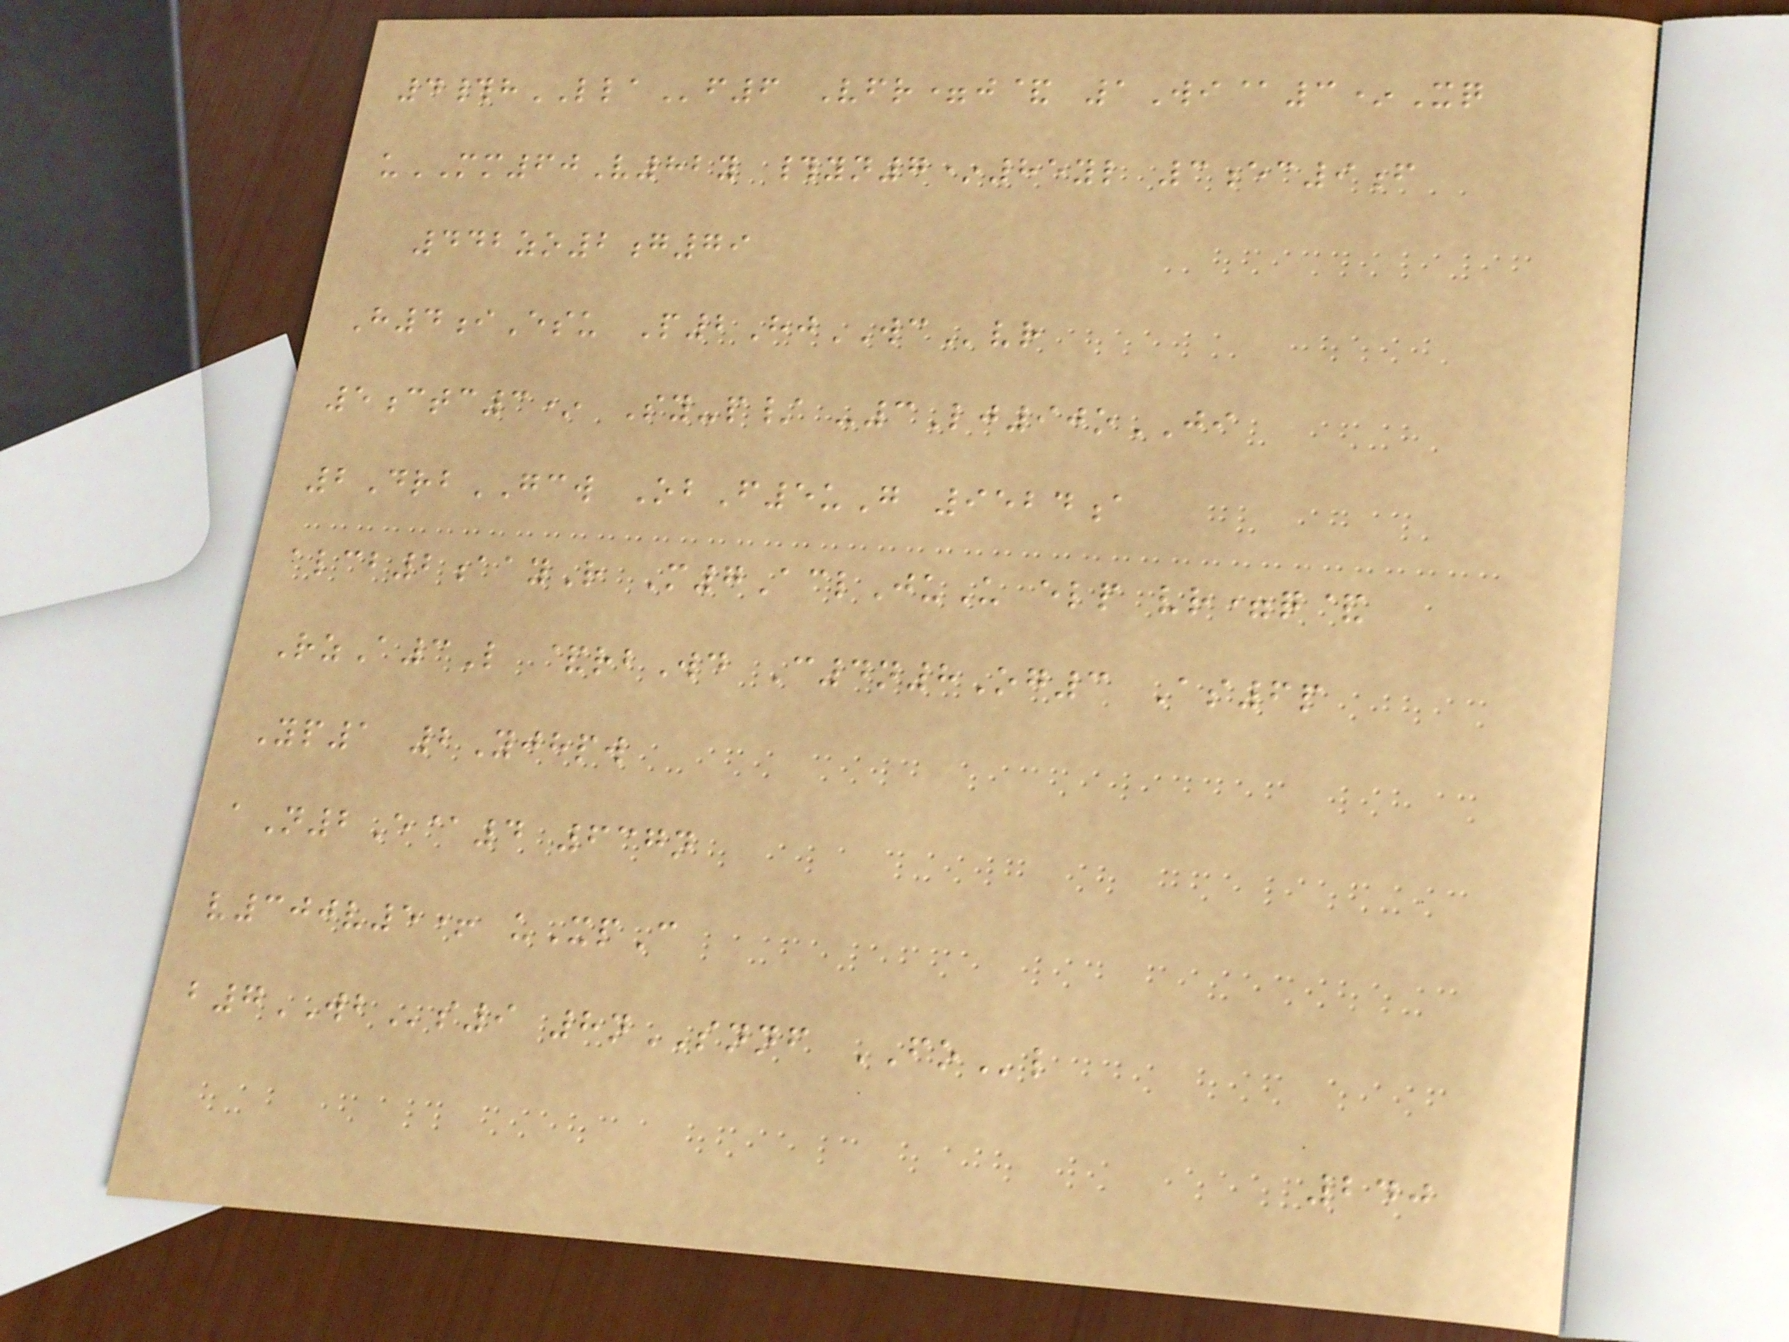4#hLLAf6 Vfr=j& 1Wi@3*Xq
uMM60V82y #yn7*85yl 3ec9f
442zo2g79
H4iEsu P2HjWCvr
5ctc3* Sy-p/ -3Lj90oJI
2DrbGCW ObF5uG 9524a
alcb2aayR M7AclJuU elp vr=q&
RzA3L &rbWd C4n8Og3 As6p
Yp1 2Yjhpw
aN2E@4 637n
v300v5+ uXpC
b7WBs9 8nSNNF FOl
240
